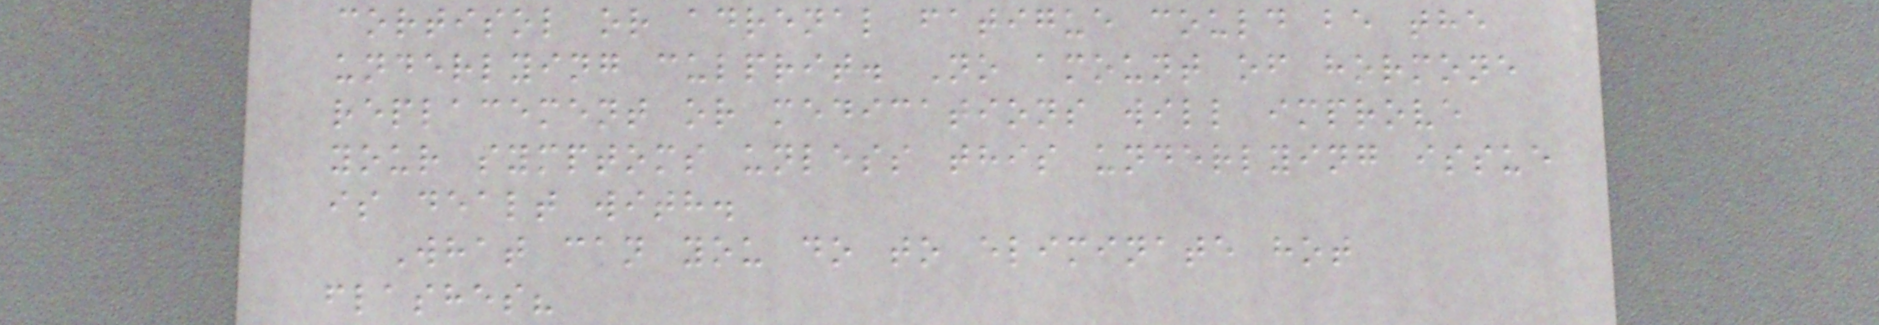cortisol or adrenal fatigue could be the
underlying culprit. No amount of hormone
replacement or medications will improve
your symptoms unless this underlying issue
is dealt with.
What can you do to eliminate hot
flashes?
